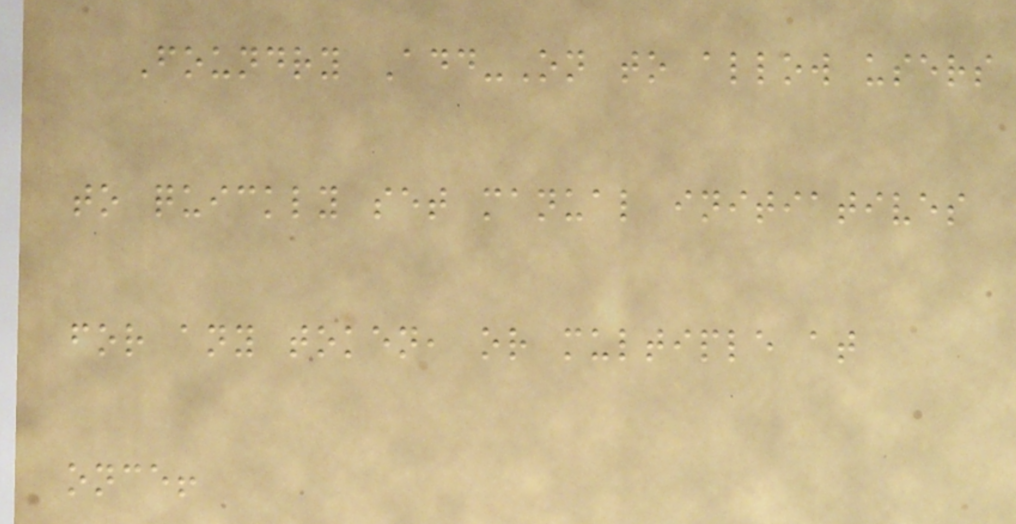Foundry Add-On to allow users
to quickly set manual initiatives
for any token, or multiple at
once!
